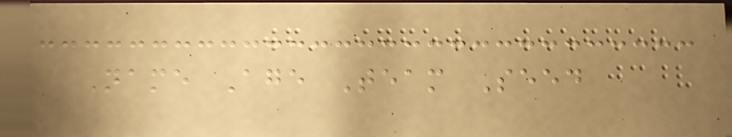Name Age Team Seed
